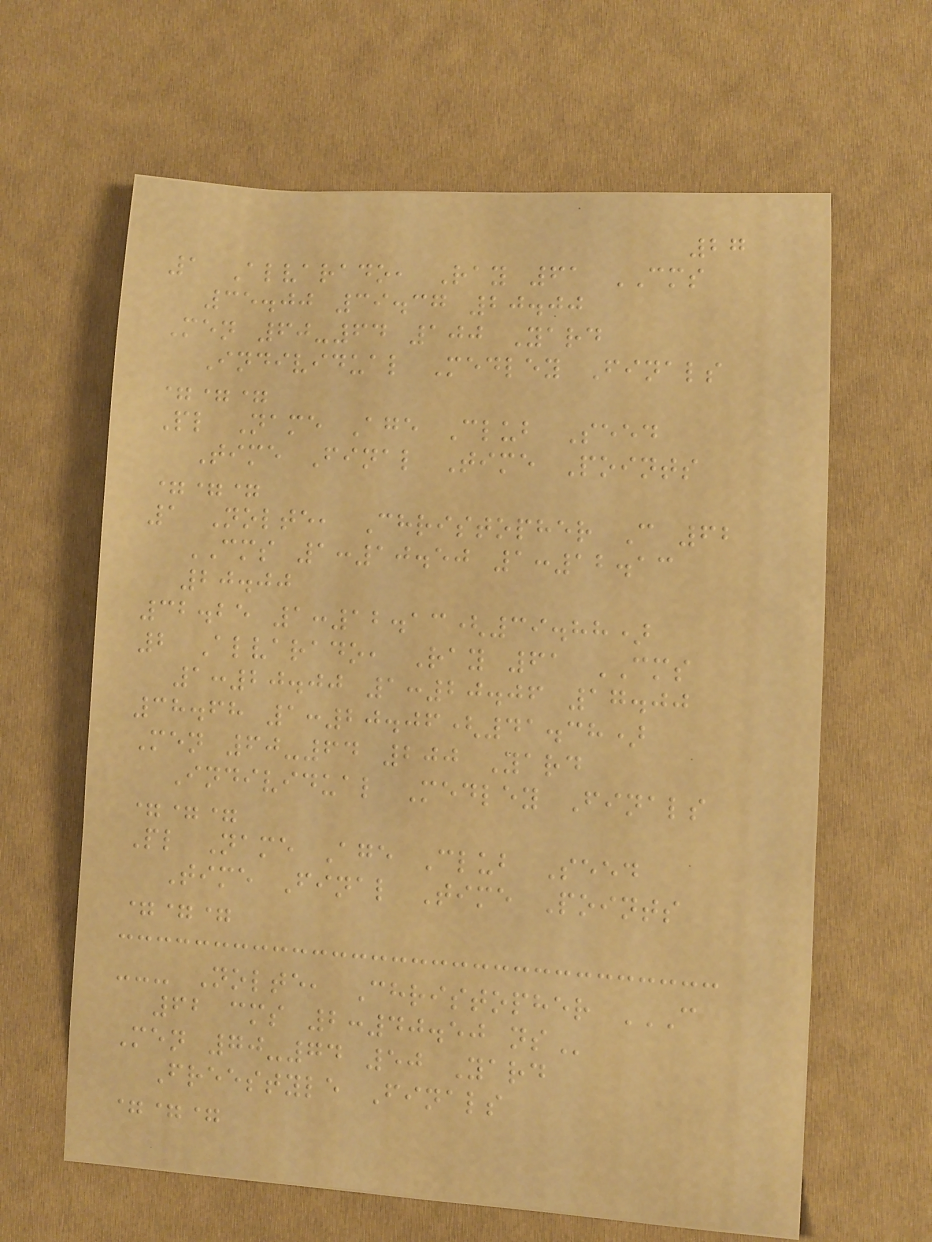27
1 Alvarado, Ray 61 CMS
35.00 39.37 20.00
Men 60-64 100 Yard
Individual Medley Finals
===
Pl Name Age Club Seed
Time Final Time Points
===
1 Nolte, Christopher C 62
CMS 1:10.50 1:12.13
20.00
32.25 1:12.13(39.88)
2 Alvarado, Ray 61 CMS
1:20.00 1:20.06 17.00
38.68 1:20.06(41.38)
Men 60-64 200 Yard
Individual Medley Finals
===
Pl Name Age Club Seed
Time Final Time Points
===
--- Nolte, Christopher C
62 CMS 2:40.50 NS
Men 70-74 50 Yard
Freestyle Finals
===
